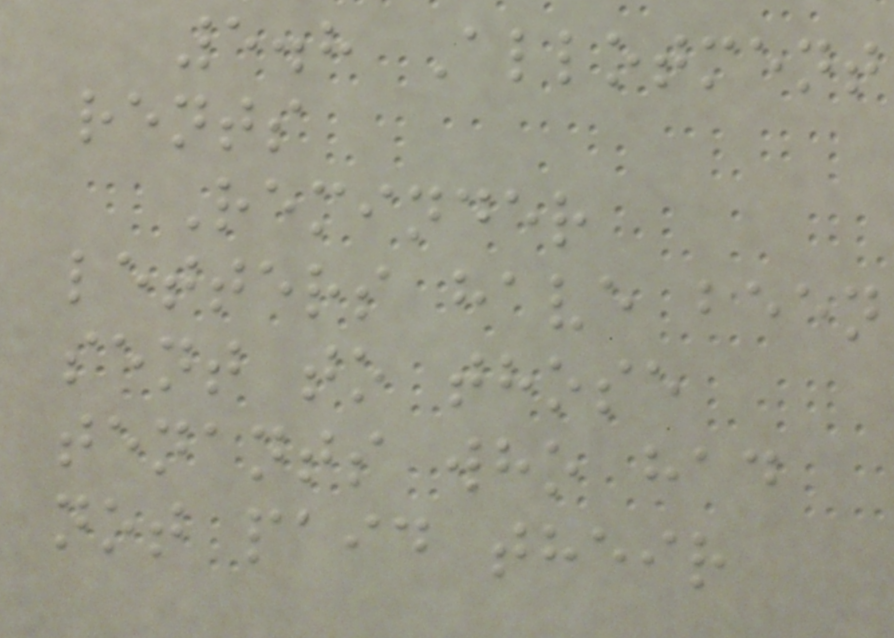5.8 Allotment
rents
Reminder
letters have been
sent to those
tenants who had
not paid their
